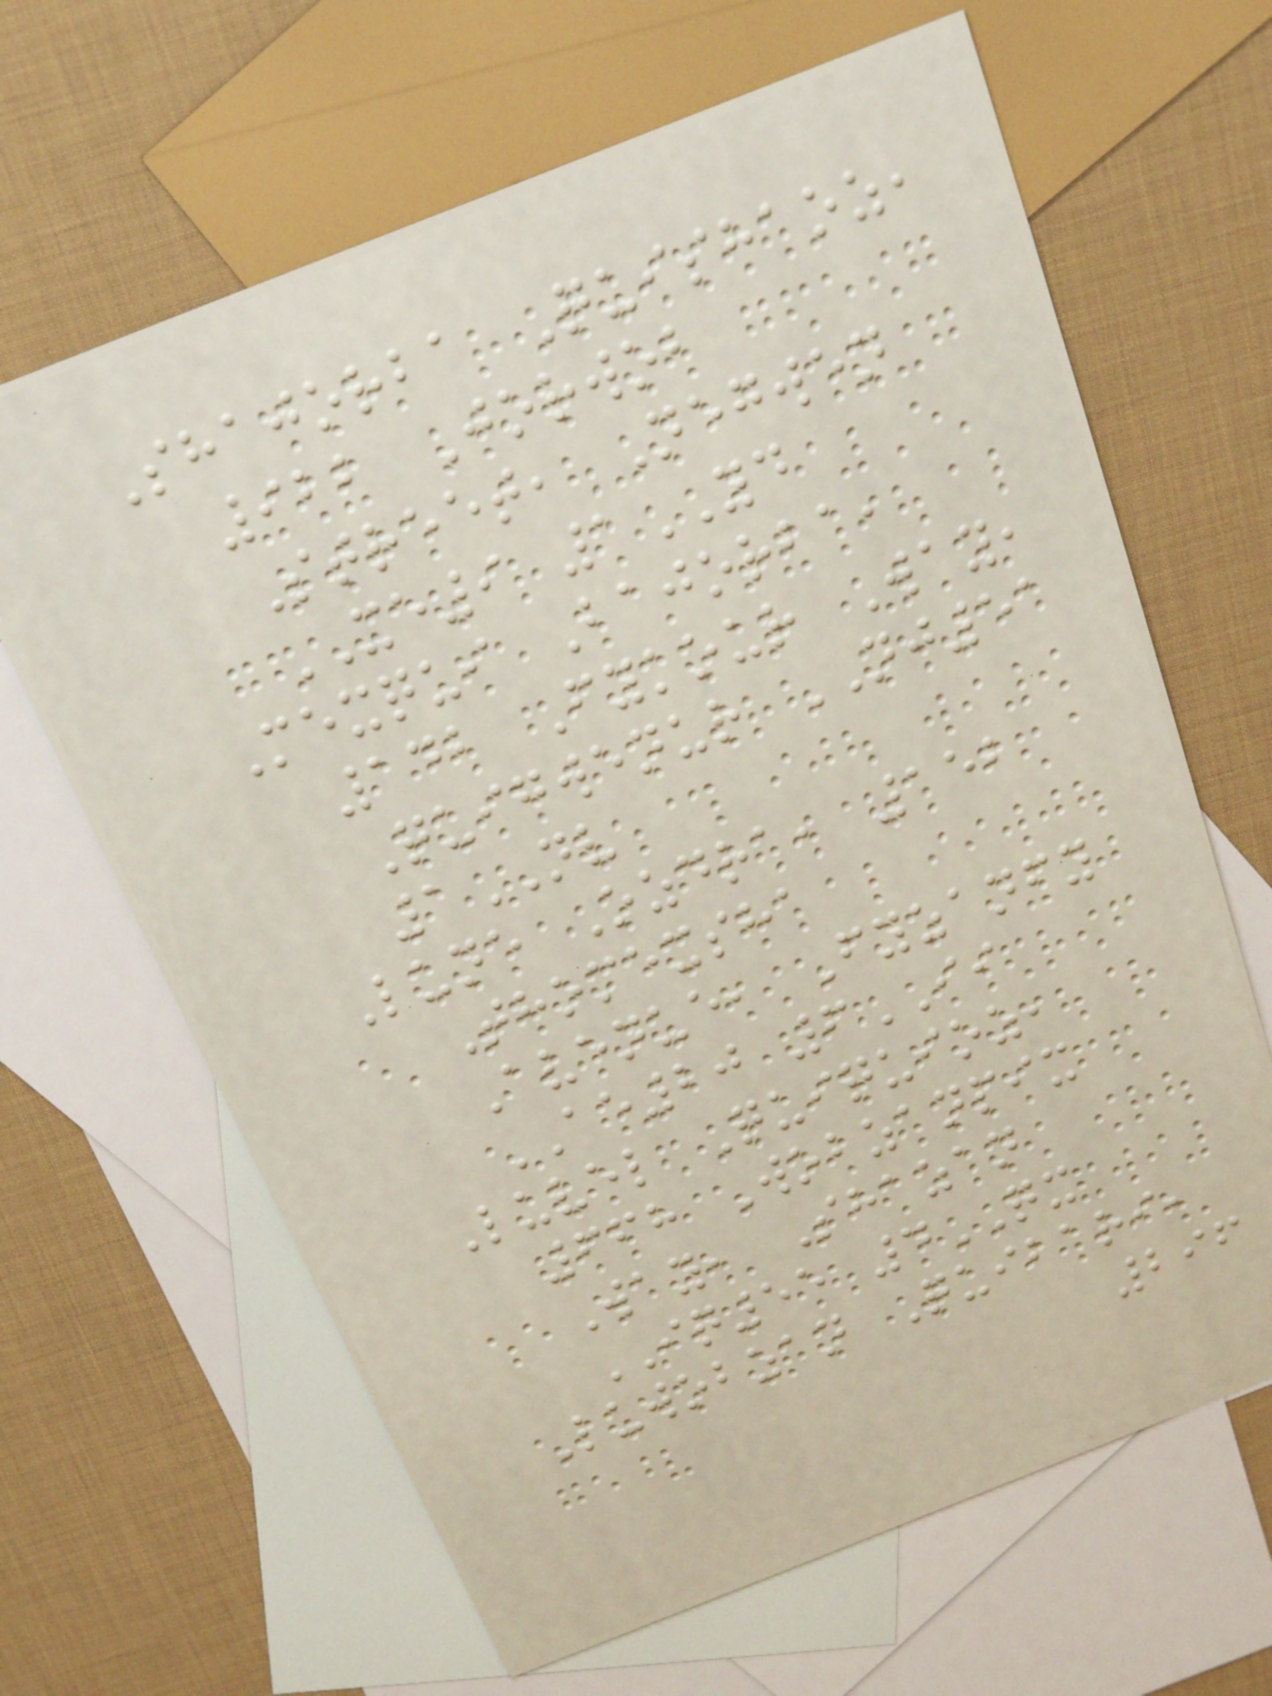Shajorba Quishaoz,
922 Jorwob
Street, Negwen
XE9 1YD
Mexqui Bajorba,
142 Fykour Way,
Quigwenur NJ51
1NV
Lune Ozdra, 152
Thomexsha
Avenue, Fyzanfy
AE20 6II
Luvel Quiquioz,
668 Wobzanpix
Way, Shazan
IQ55 4QX
Luwobzan Quibari,
296
